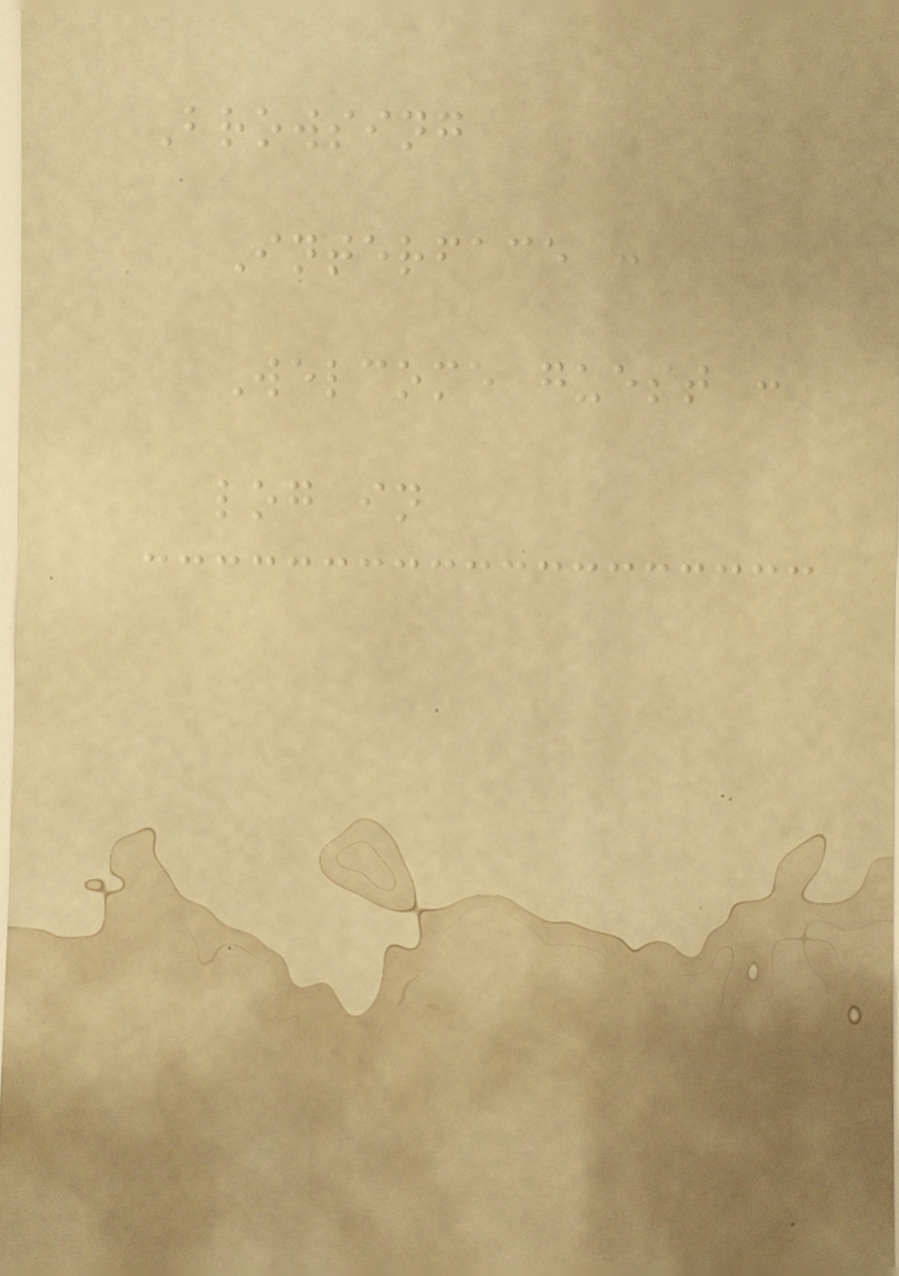Browsing
Interface :
Welcome guest :
log in
